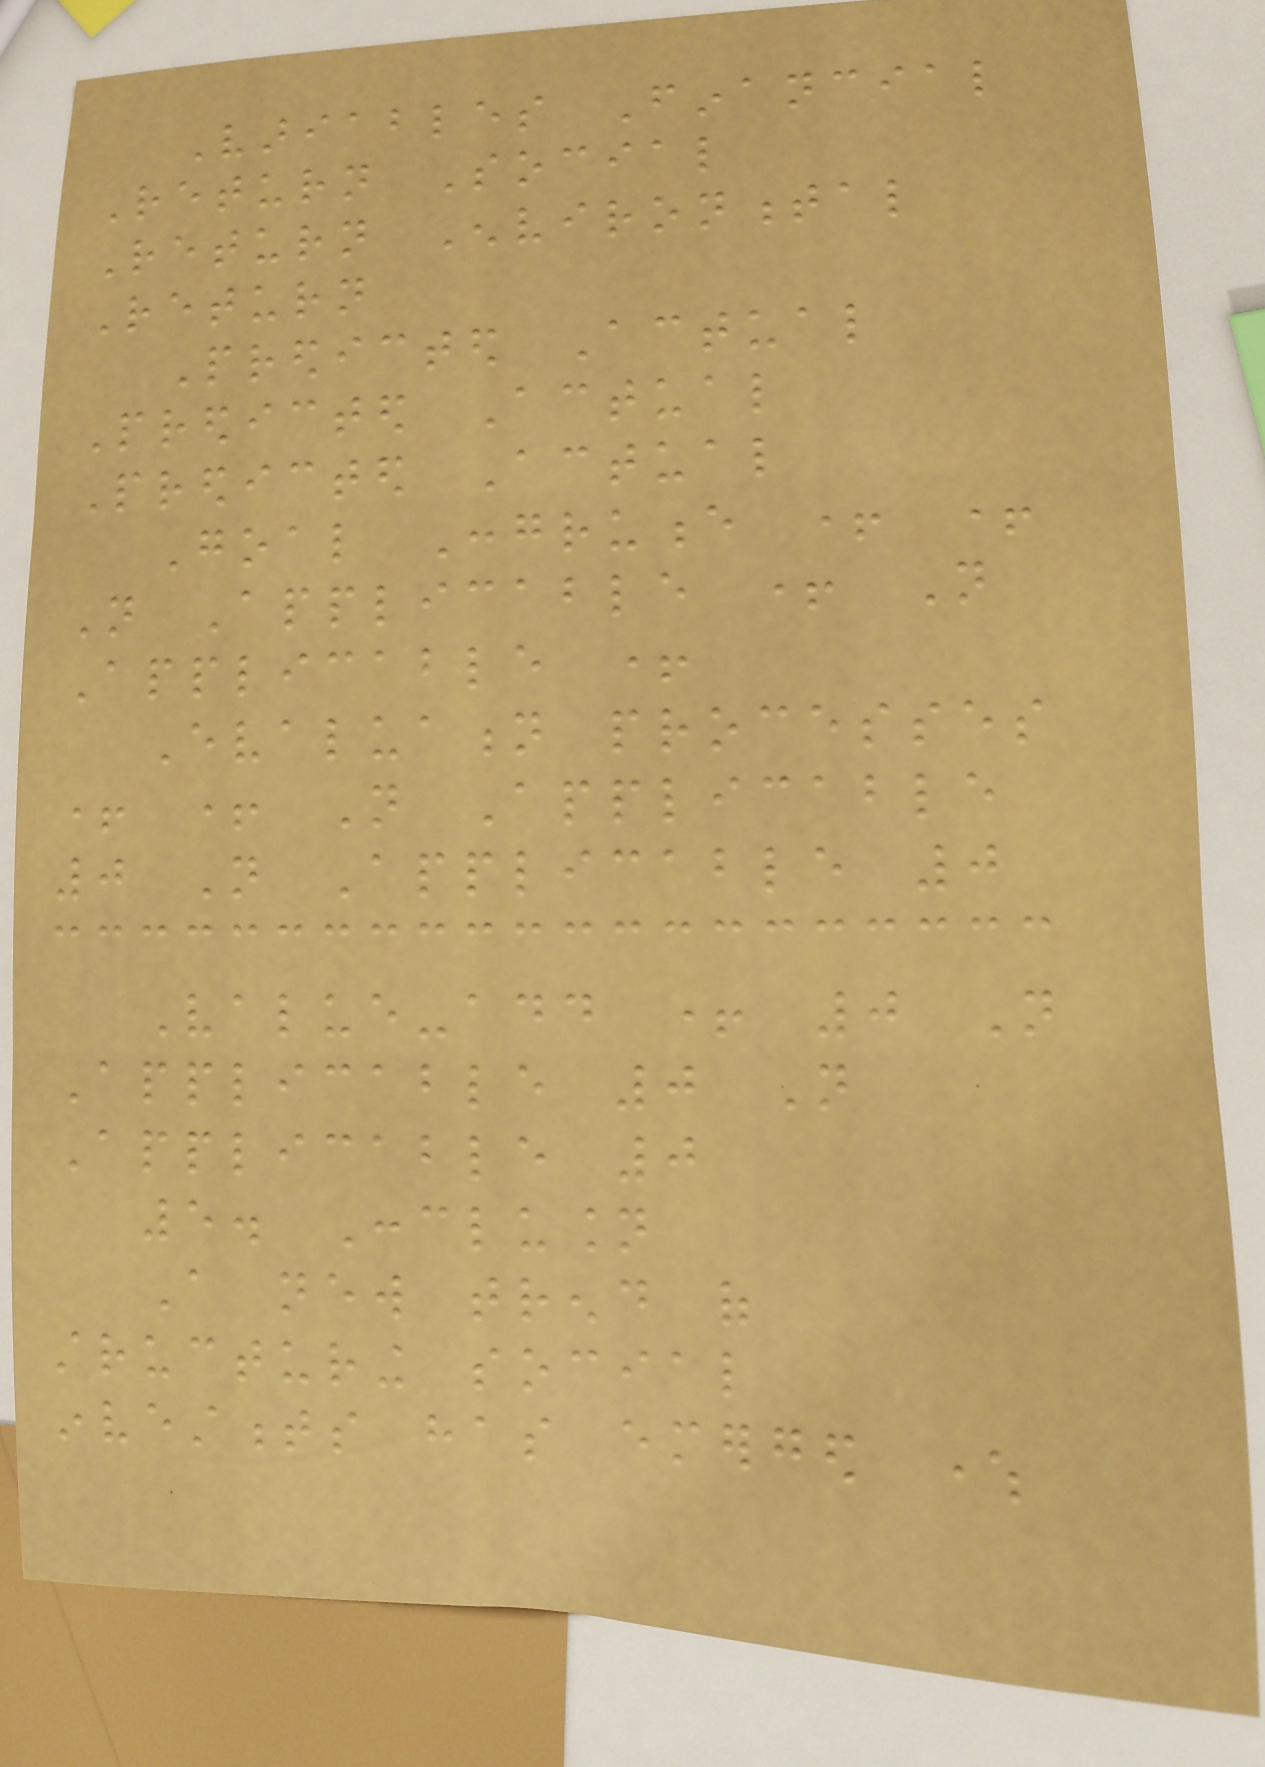Variables Financial
Return Social
Return Environmental
Return
Predicted Actual
Predicted Actual
Predicted Actual
Goal Congruence + +
Not Applicable + Not
Applicable +
Evaluation processes
+ + Not Applicable
0 Not Applicable 0
Value-add + 0 Not
Applicable 0 Not
Applicable 0
5. Conclusion
A new trend of
structuring social
investments has emerged where
